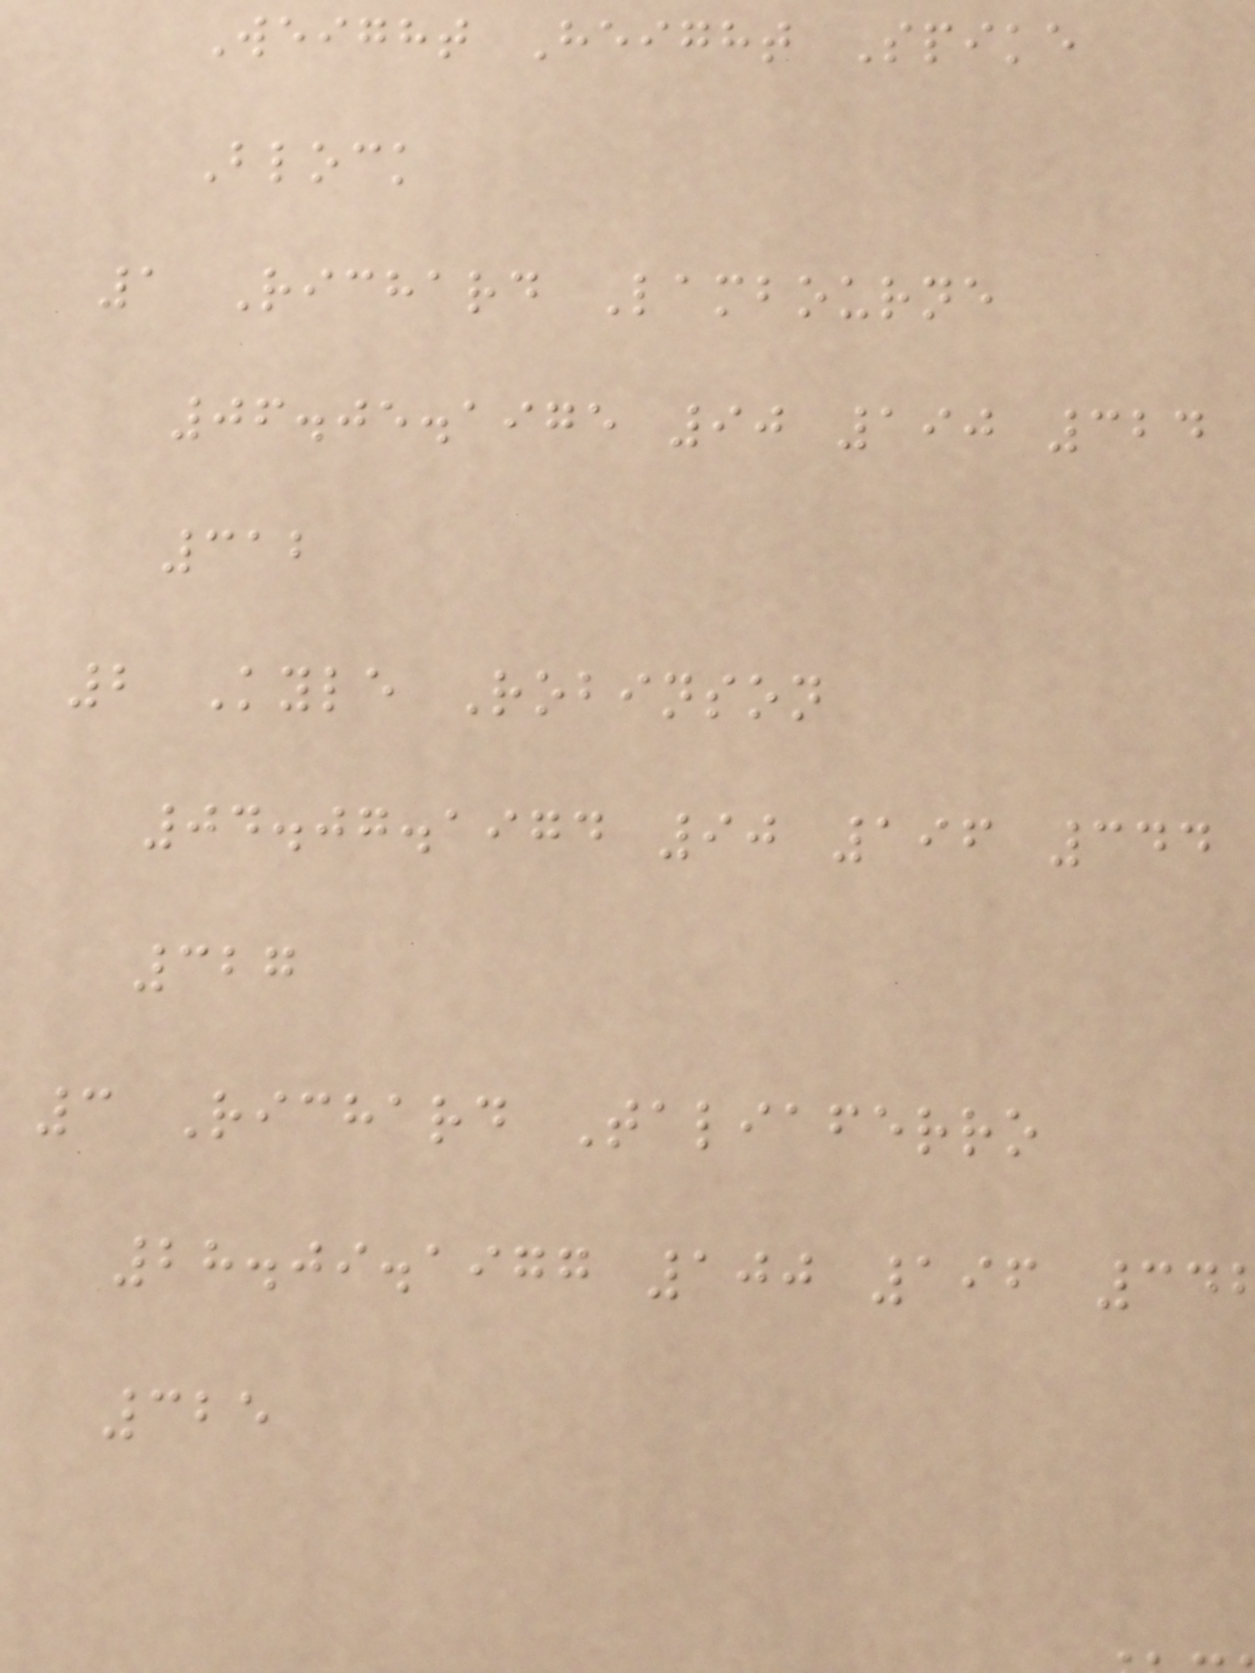Weight Height Spike
Block
1 Richard Lambourne
06.05.1975 90 190 324
312
2 Kyle Robinson
04.07.1974 90 196 344
327
3 Richard Taliaferro
28.09.1977 100 196 34
325
